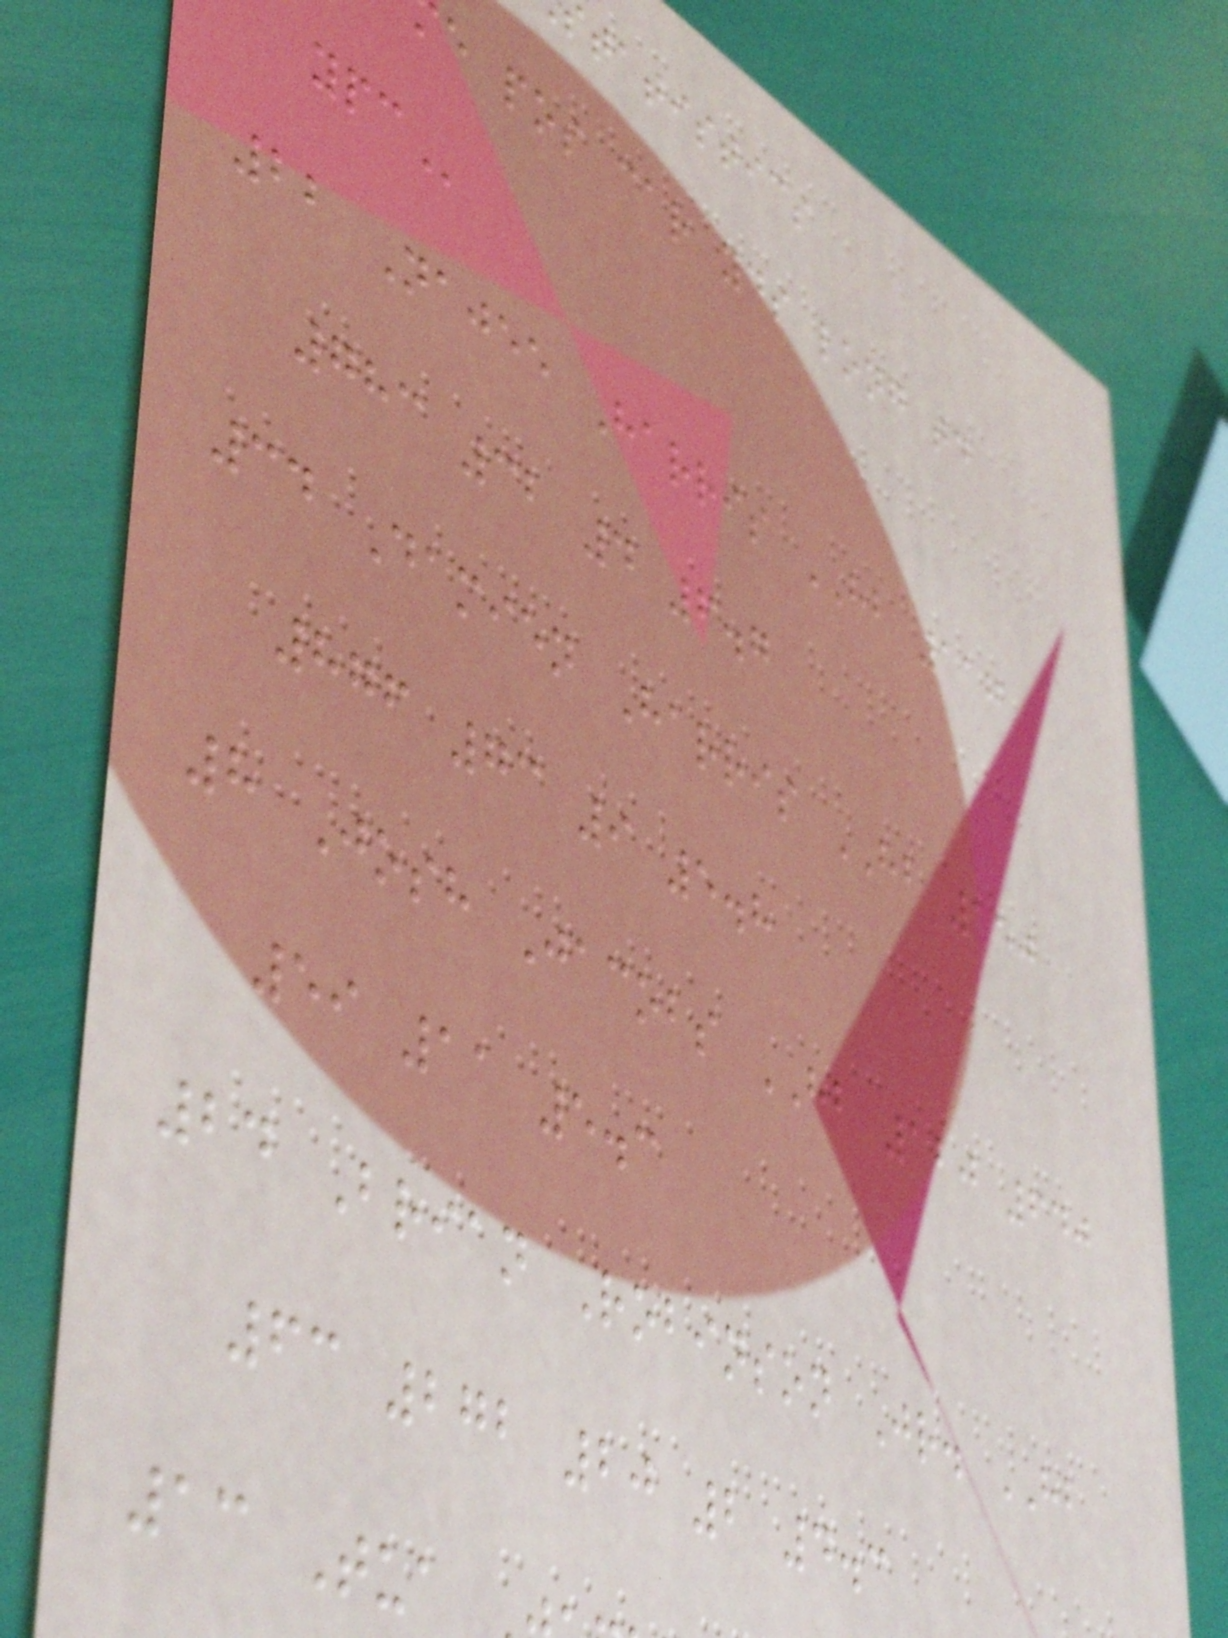tatistics
e pos car yds long td
22 Najee Harris HB 117
783 32 4 6.7
34 Damien Harris HB 150
876 73 9 5.8
8 Josh Jacobs HB 120 640
59 11 5.3
24 Brian Robinson Jr. HB
63 272 20 2 4.3
13 Tua
